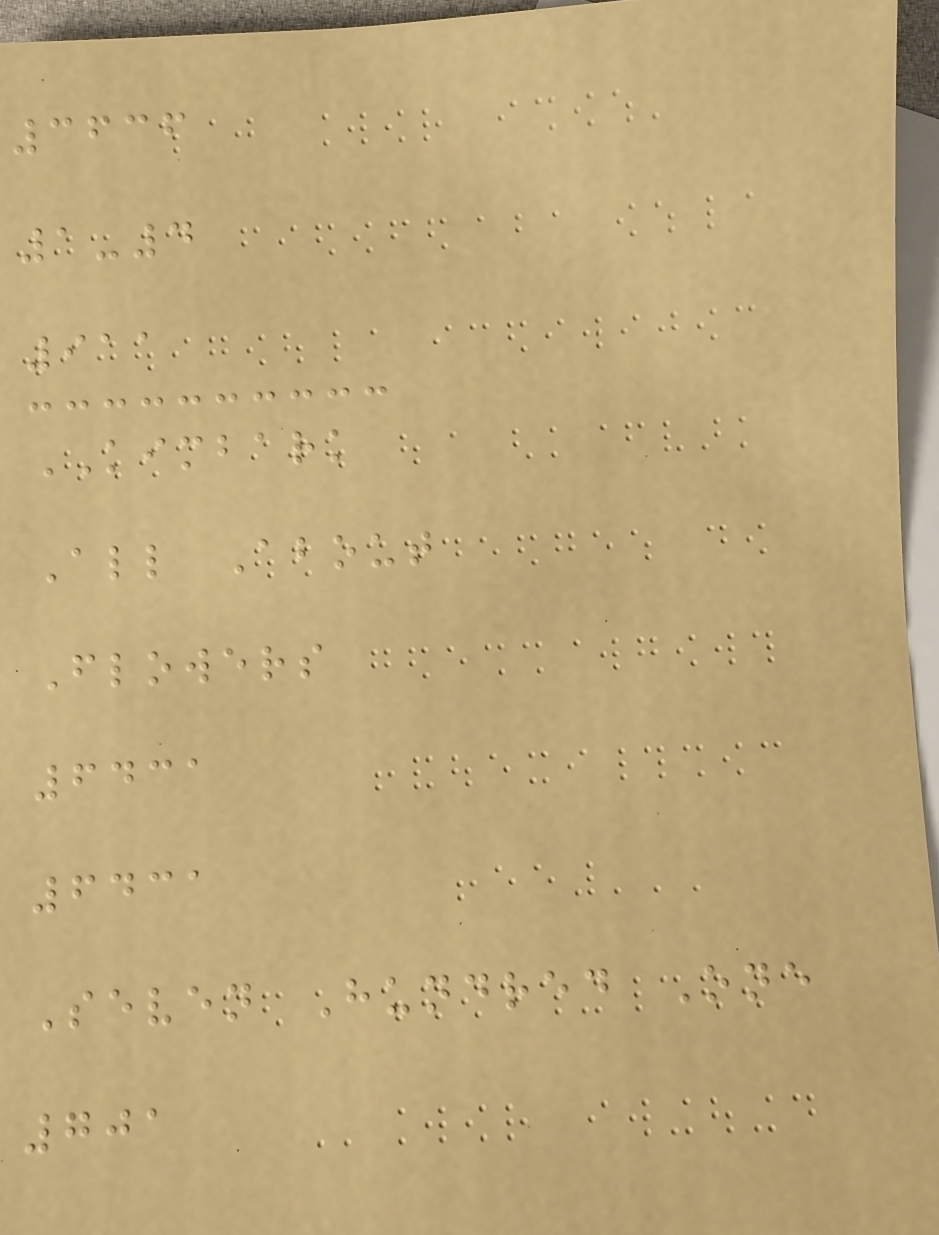3636
1-4
911
KIMBARK
All About
Flowers
6431
6431
Seven Hundred One
701
